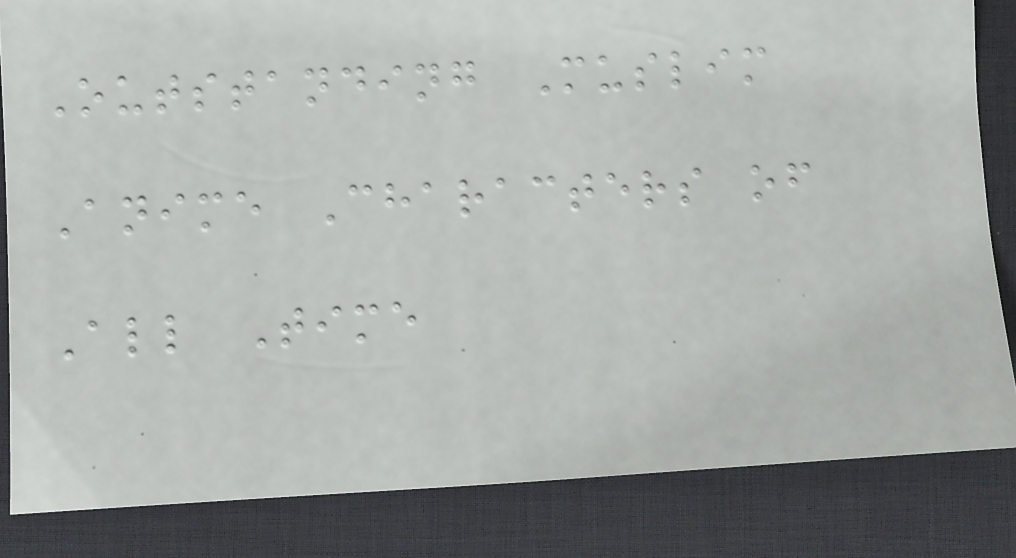Outstanding Muslim
Anime Characters of
All Time
